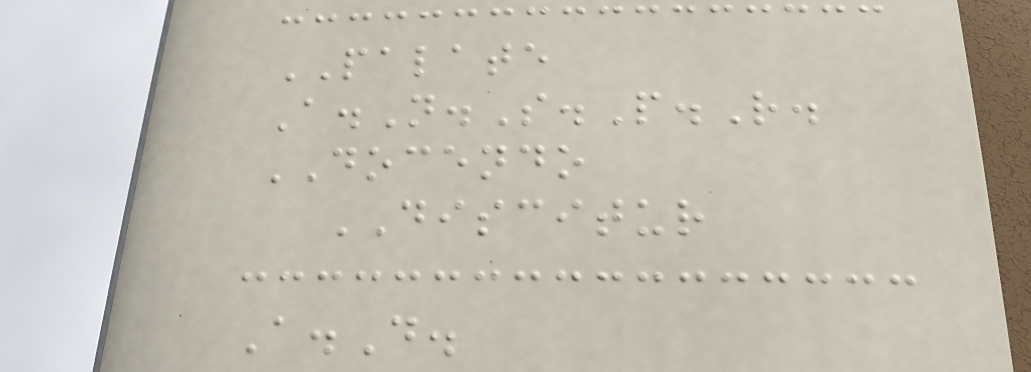PALATE
A.N.S.P.R.
DOCENDO
DISCITUR
A.D.
